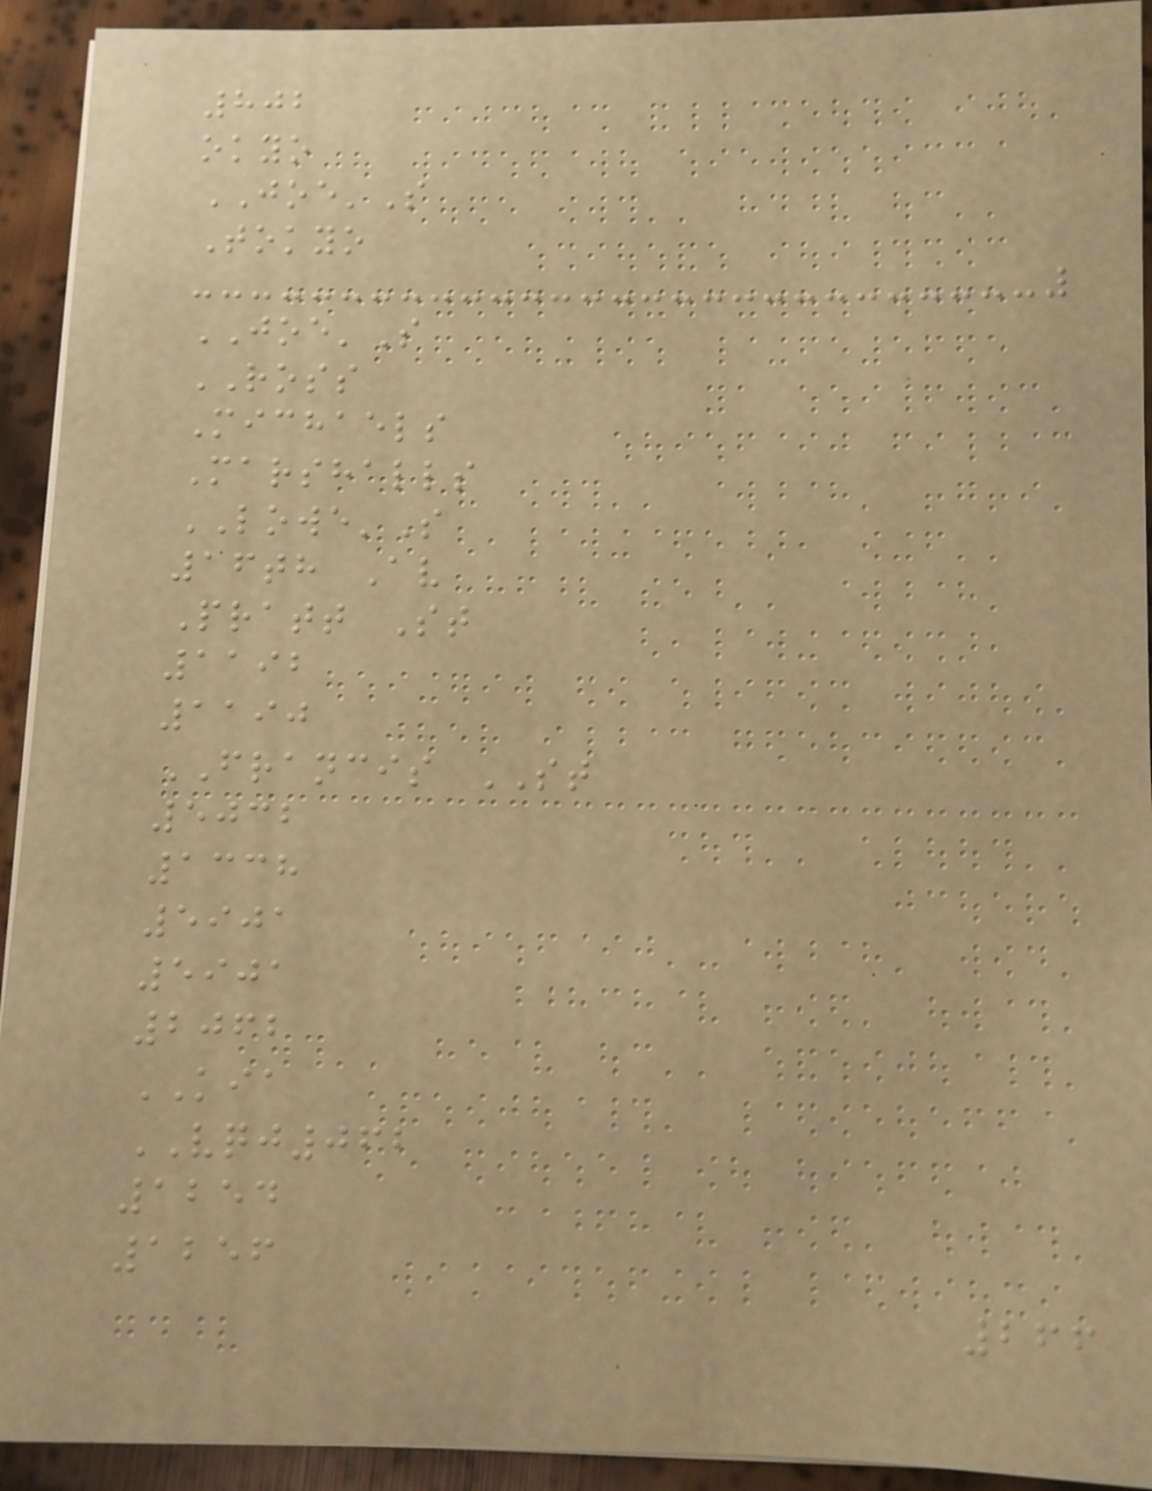802
okyo
JOE'S
Tokyo
JOE'S
ROSS
Michaels
Marshalls
LOWE'S
16th Av
Pratt St
1192
1190
FRANCIS ST
5032
1338
5901
5901
2062
KIA
VQJ062
1254
1256
266
